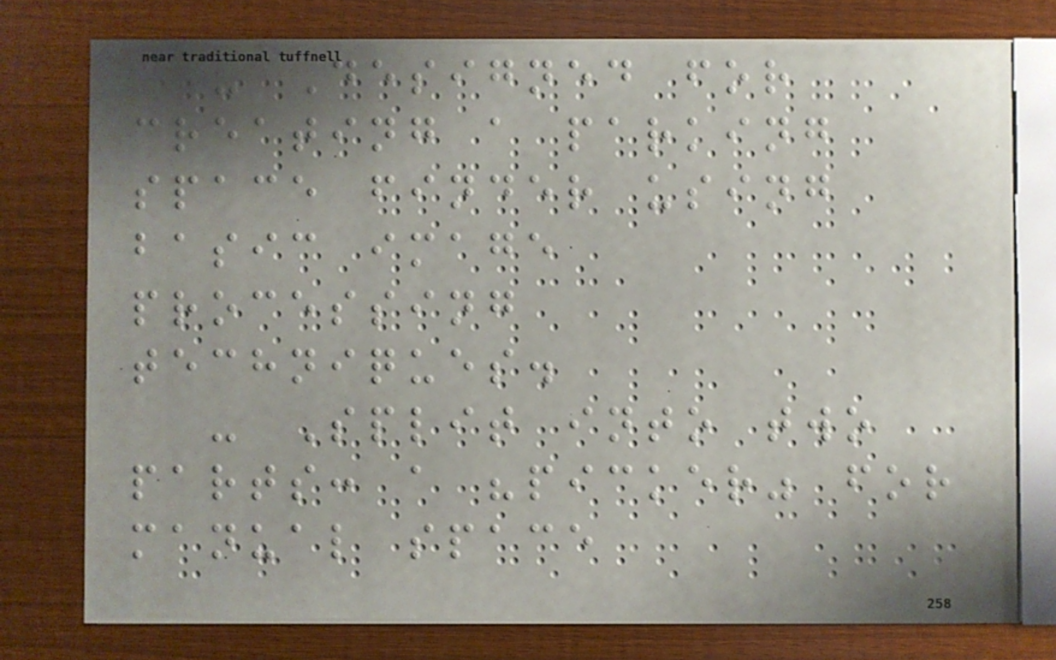- Designed for
creating a parking
space finder using
basic image
processing
techniques.
- Split into two
parts: a "picker" for
manual space
